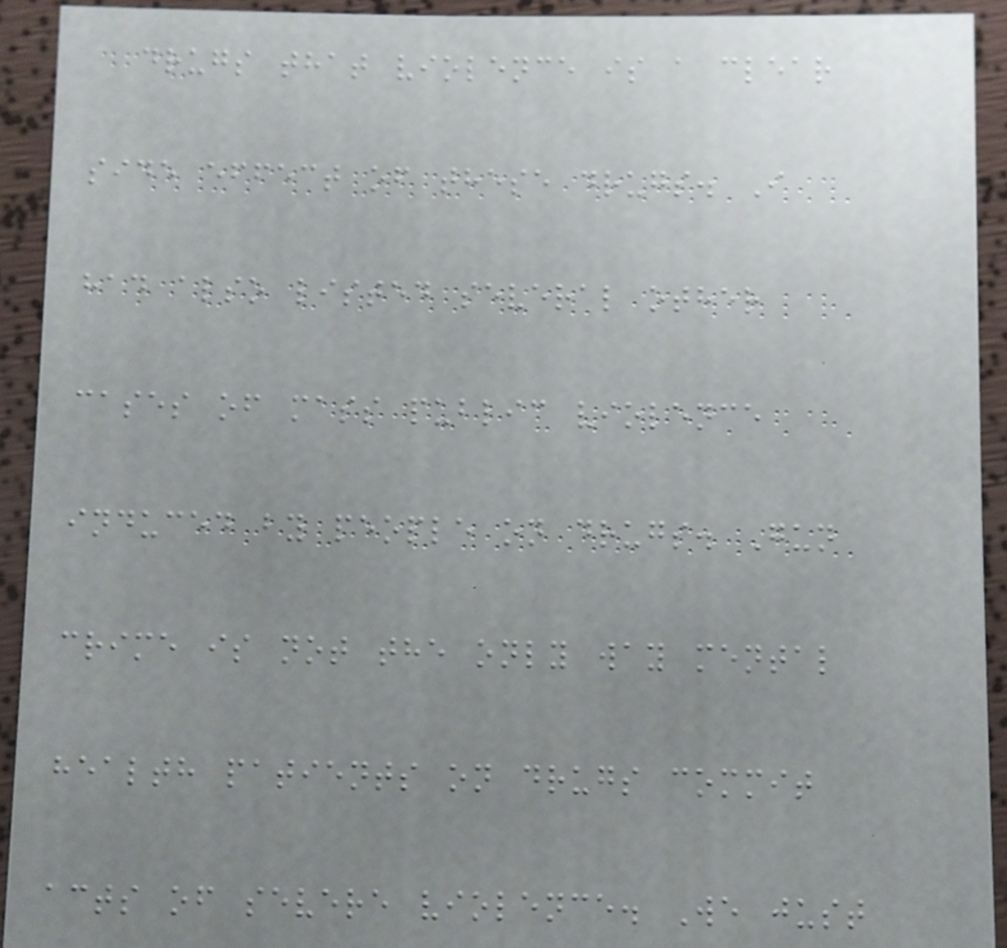drugs that violence is a clear
side effect of these drugs. I
had also listed several other
cases of mass public violence
induced by people on drugs. Gun
crime is not the only way mental
health patients on drugs commit
acts of severe violence. We just
